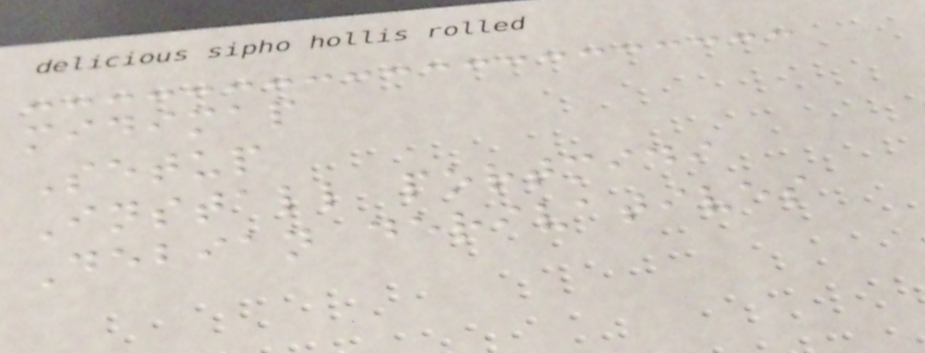midimap
Setup
Install portmidi
Debian derivatives
